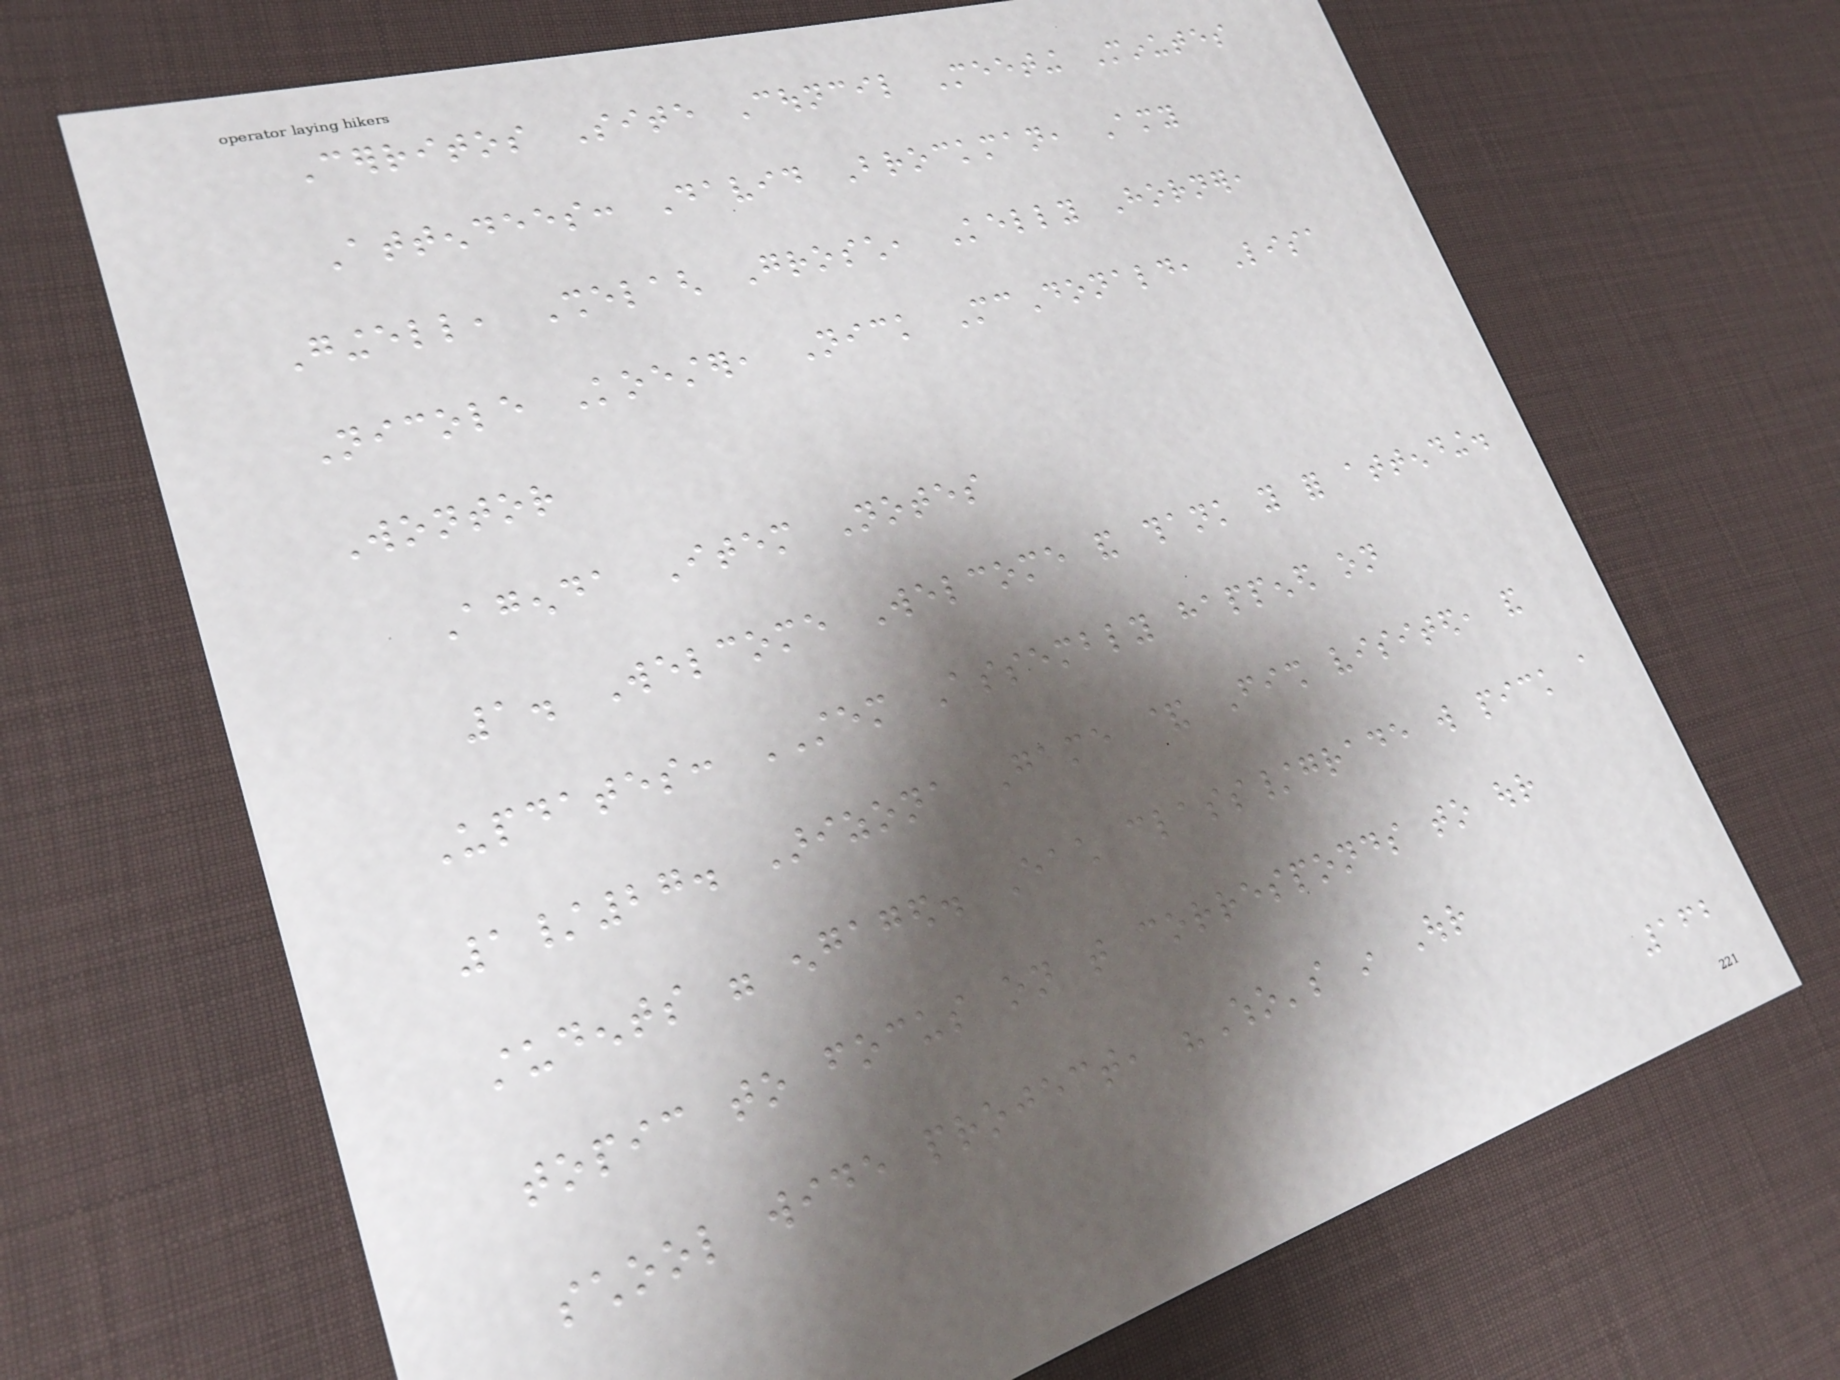Cerritos Site Council Meeting Minutes
Attendees: David Brockman, Amy
Gingell, Shelagh Grosch, Kelly Horner,
Nicole Koester, Nick McDonald, Lisa
Wontor
Agenda Item Notes
1. Welcome Welcome and thank you for attending.
Updates: STEM Assembly happened on
1/27. Arizona Game & Fish visited, and
students were engaged. Each class/grade will pick a
topic to focus on that corresponds to our
school wide project, "Who's in Our
162
